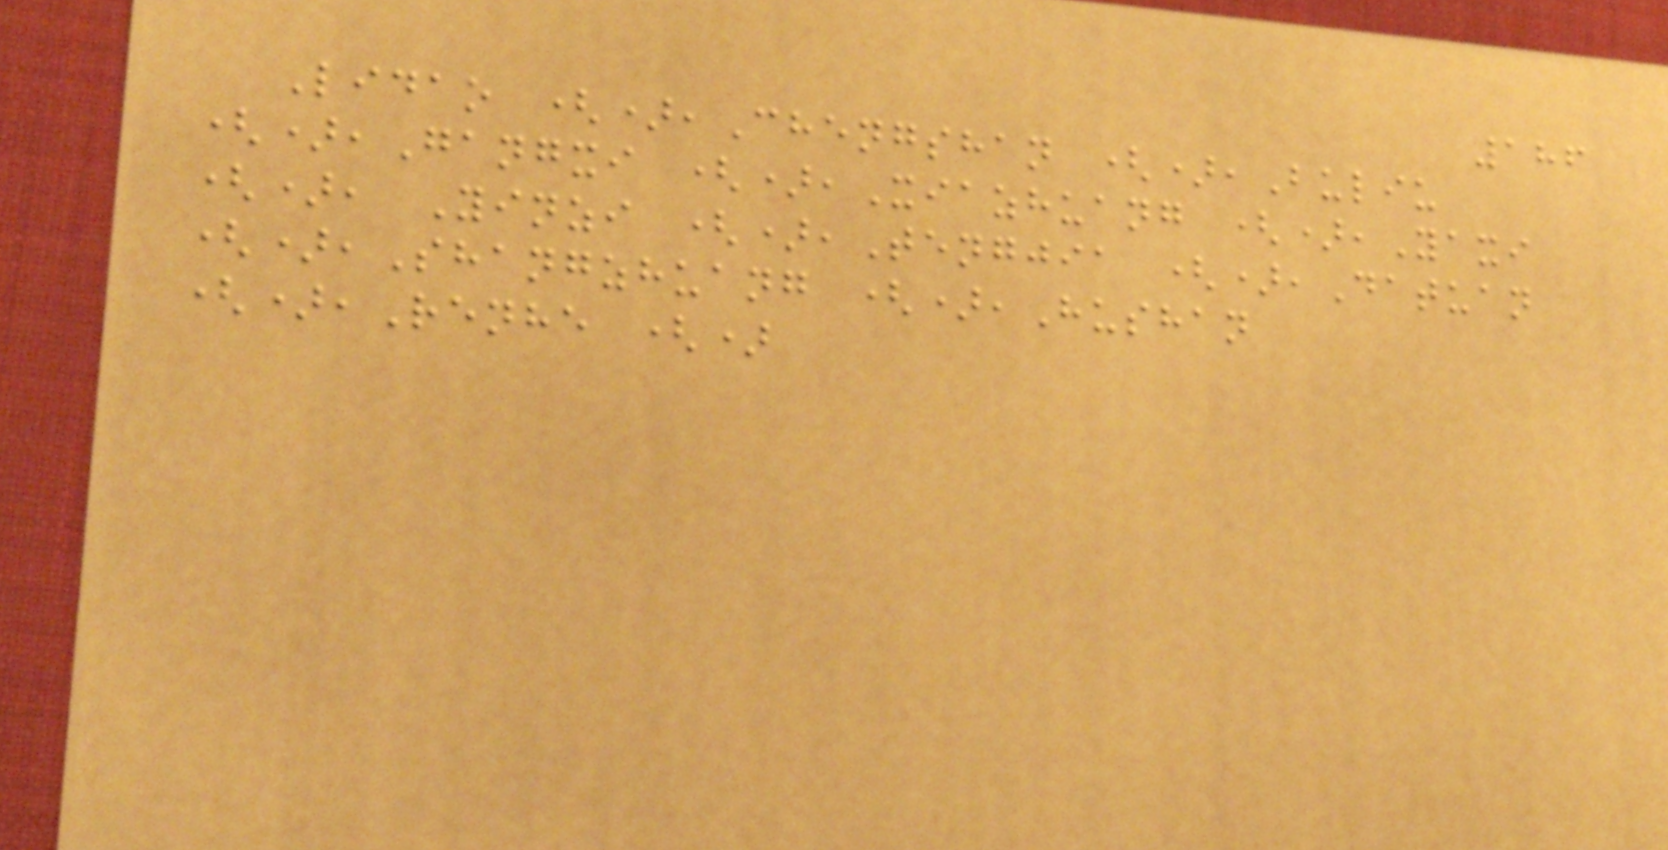186
Lidao (),Chengshan (),Buliu
(),Gangxi (),Xiazhuang (),Yaxi
(), Yinzi (),Tengjia (),Datuan
(),Shangzhuang (),Hushan
(),Renhe ()
